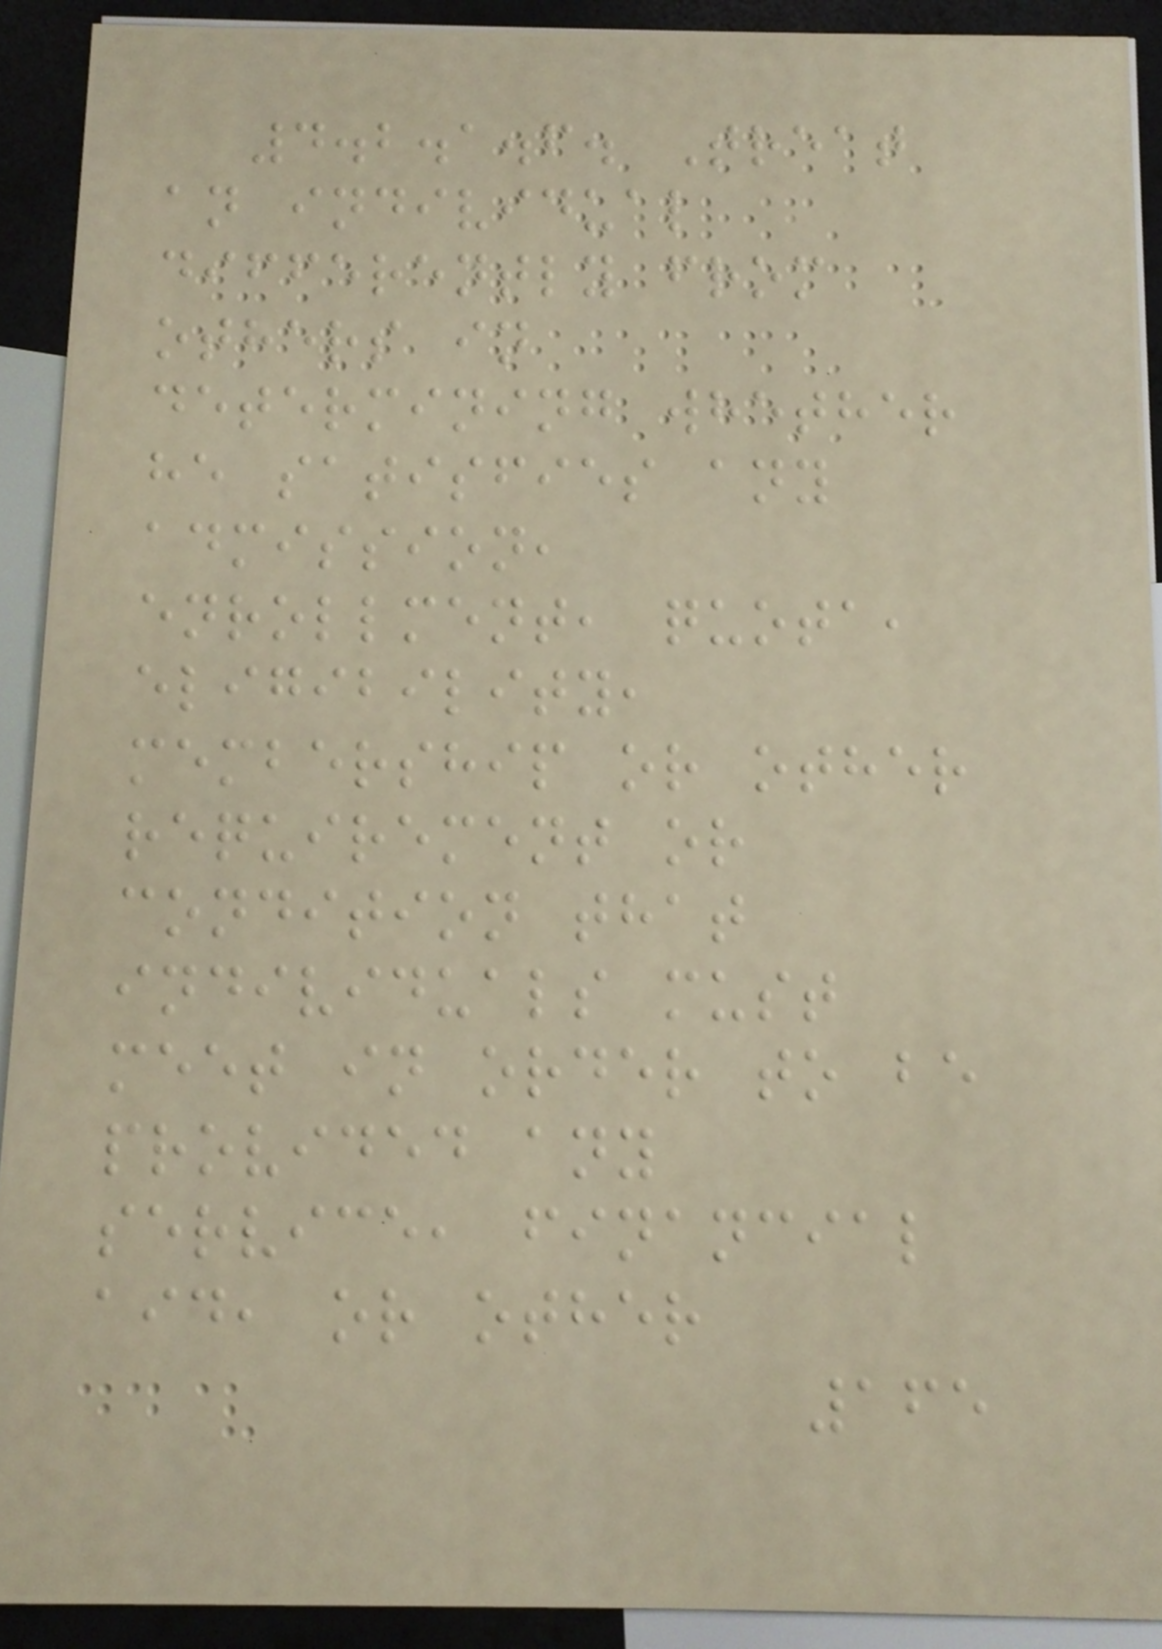4.2.1.6. Treat
an individual
differently from
others in
determining whether
he satisfies any
admission,
enrollment, quota,
eligibility,
membership or other
requirement or
condition that
individuals must
meet in order to be
provided any
service, financial
aid, or other
165
